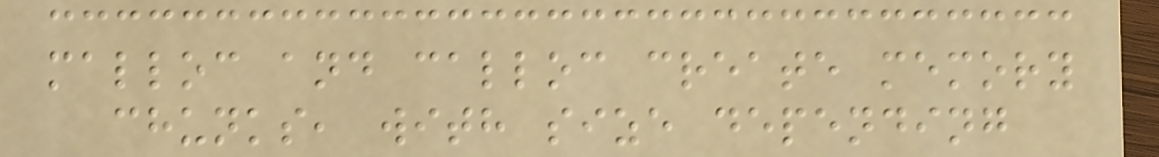malloc and calloc create memory
chunks, with size depending
